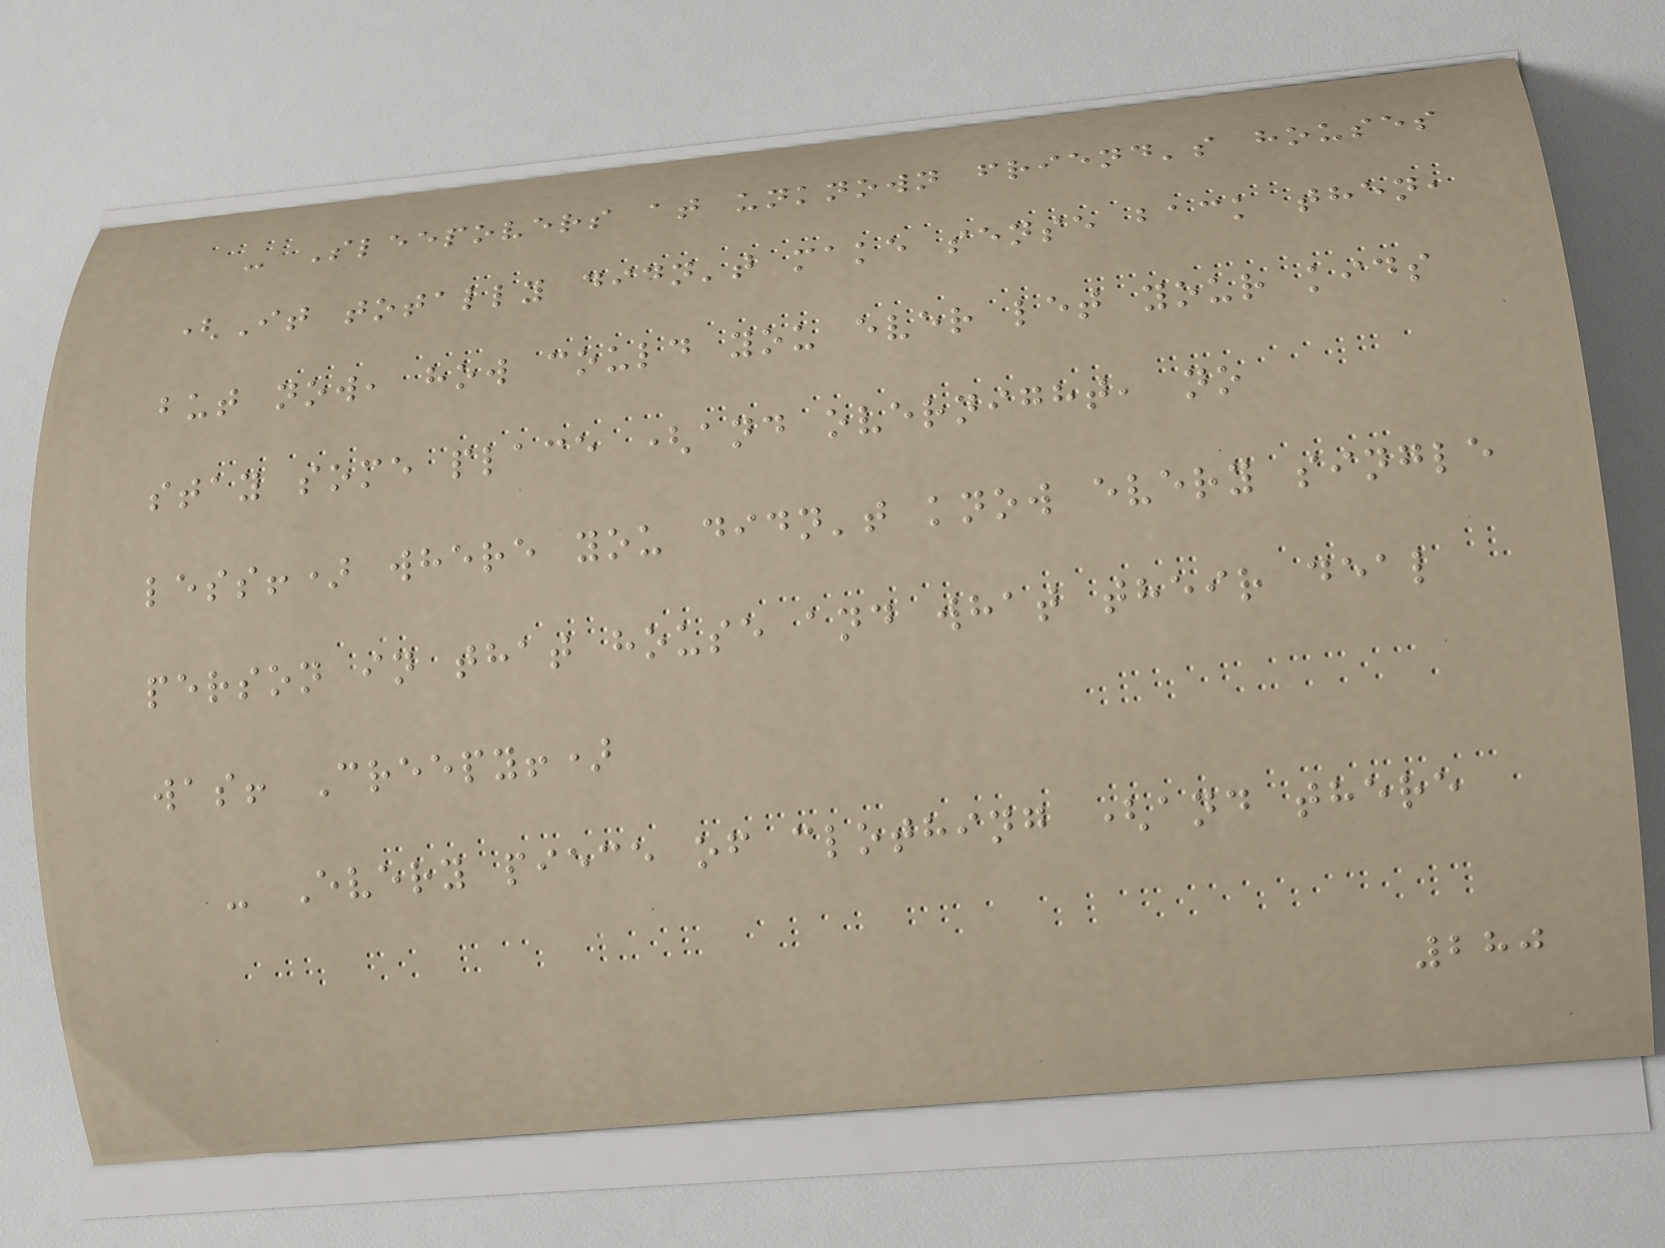- Sleepovers at unknown friend's houses
(It totally didn't make sense back then,
but now, how could you ever let your kids
stay some place (and overnight, no
less!) where you didn't know every single
person in that house and what their deal
was! Creepy!)
- Every piece of clothing (and there
280
